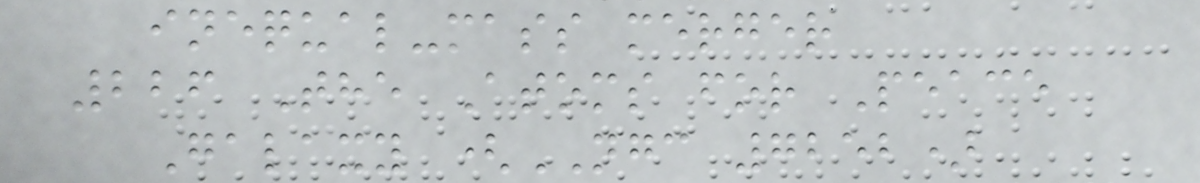inequal-mass merger
226 The Atoms for Peace
Galaxy (NGC 7252)
